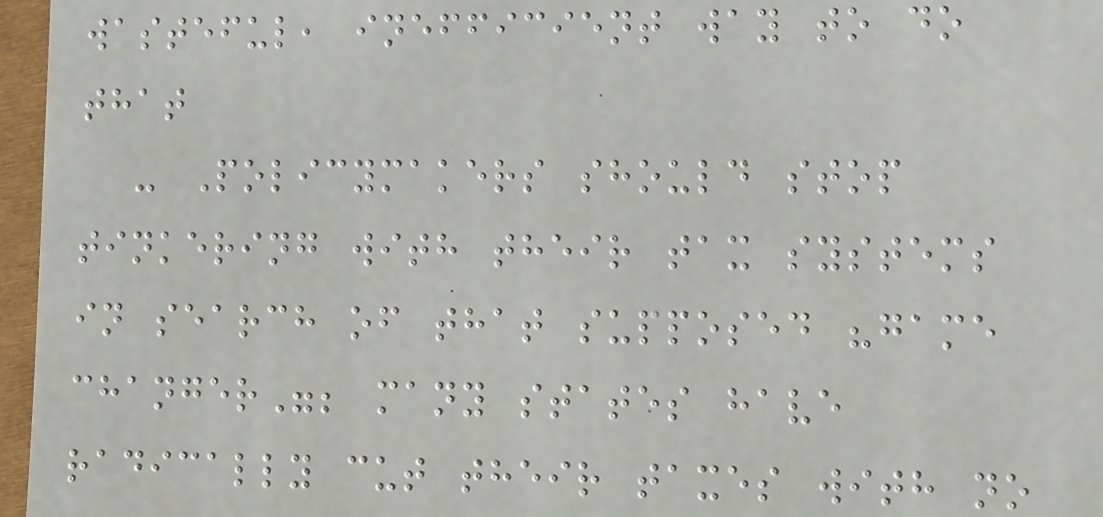wasteful, inefficient way to do
that
- Policymakers should stop
tinkering with their tax systems
in search of that supposed "game
changer"; many states have
radically cut their taxes with no
